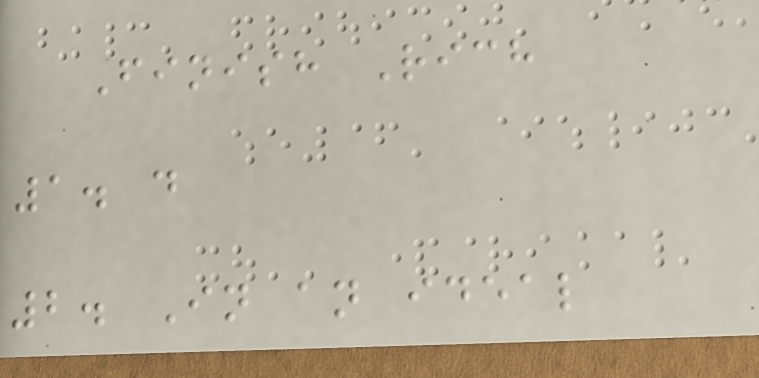Finish Rich
1. d
2. In an ideal
